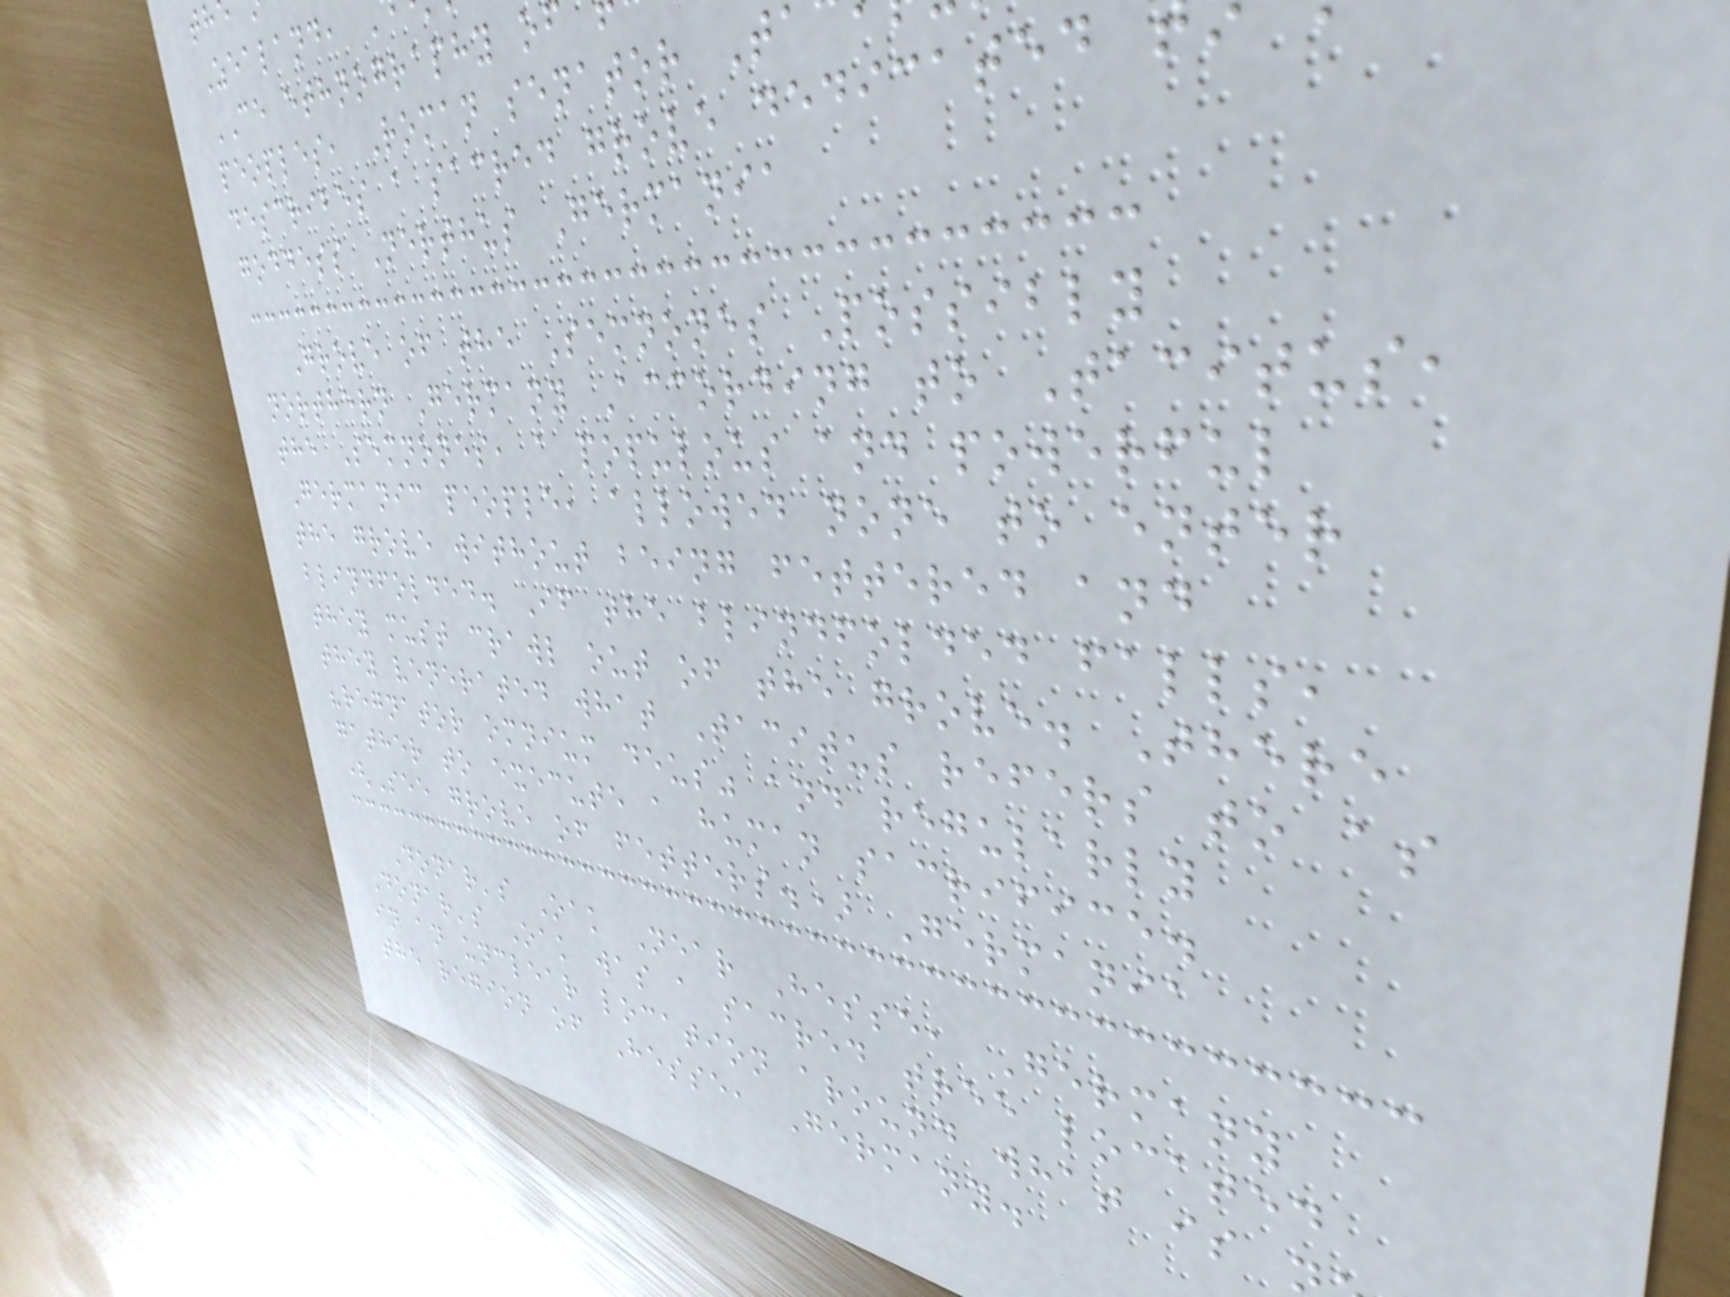CE ethnography of
peoples, Roman senator Ta
describes a sacred grove dedicated
goddess Nerthus Germania
Grove of the Semnones Possibly
northern Germany According to Tacitus,
the Semnones, a populous and powerful
Germanic people, allowed none to enter
the grove without being fettered and
blindfolded. If the blindfolded falls,
they must crawl out of the grove. There
they venerated what Tacitus refers to as
"regnator omnium deus" and regularly
gather to execute a human sacrifice.
(See grove of fetters.) Germania
Donar's Oak Near Hesse, Germany
Donar's Oak was a sacred tree located
in an unclear location around what is
the region of Hesse, Germany.
